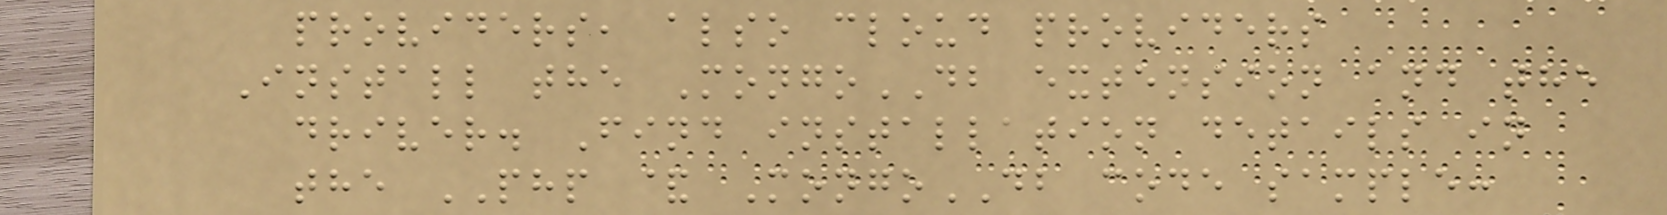providers, also cloud providers
Install the MongoDB extension and the
driver. Find installation details in
the PHP & MongoDB code sample:
